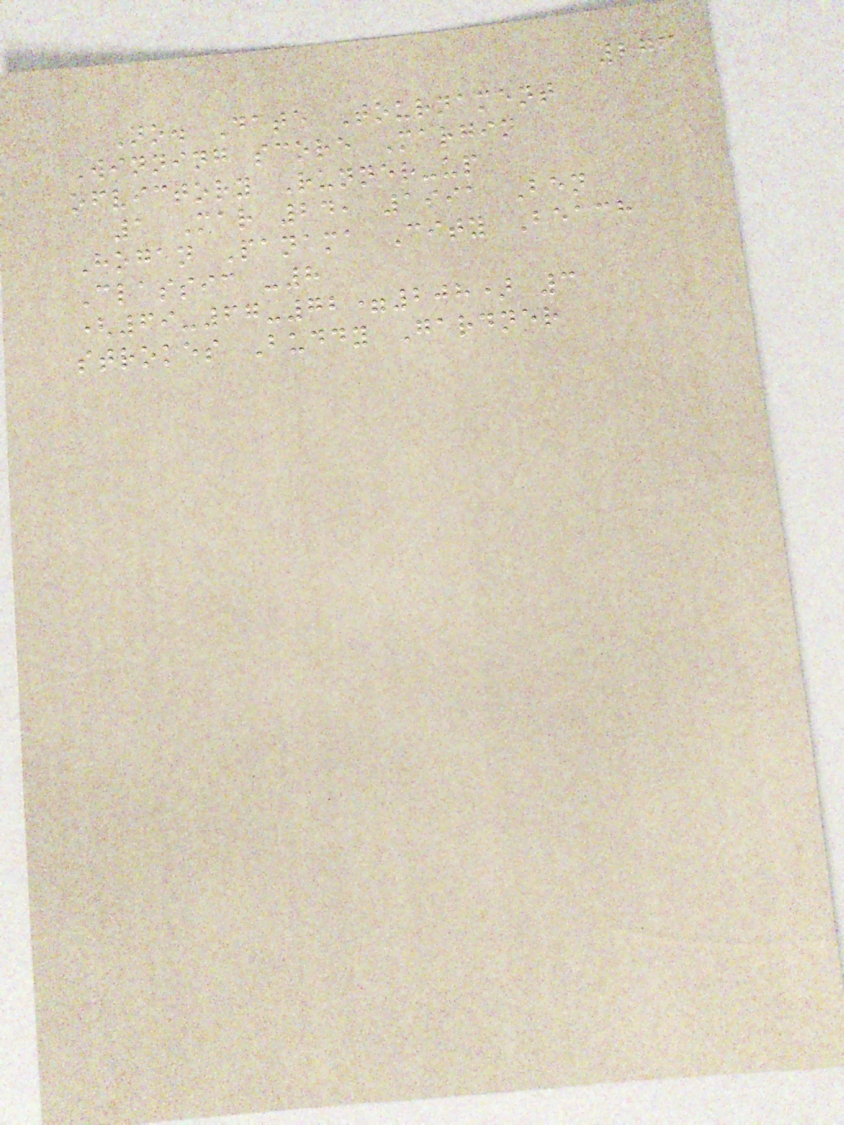273
No. Date Tournament
Winning score Margin
ofvictory Runner-up
1 Mar 24, 1991 Ben
Hogan Panama City Beach
Classic -8
(69-67-72=208) 3
strokes Buddy Gardner
